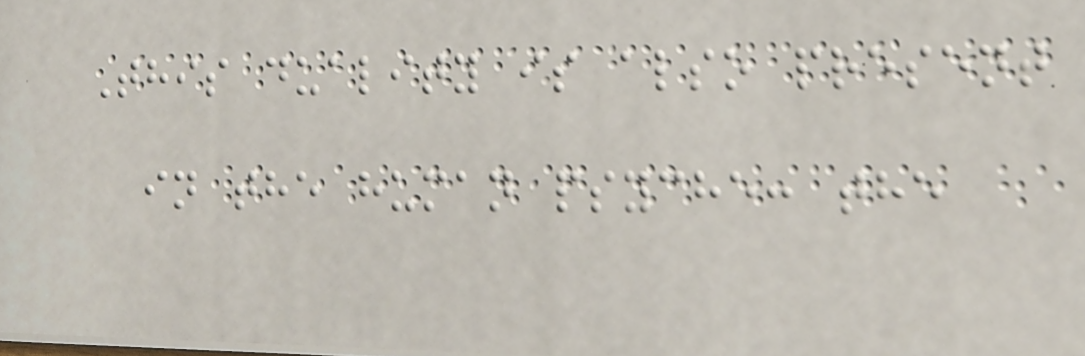This duality is also present
in the human psyche: the
